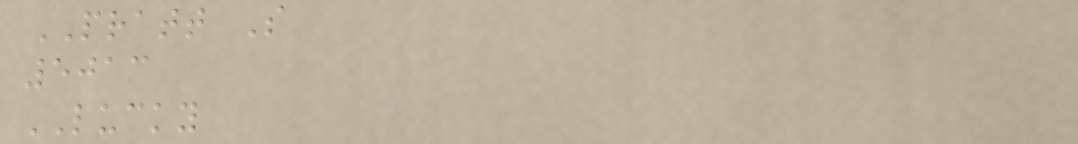PRATT S
5013
LUCKY
